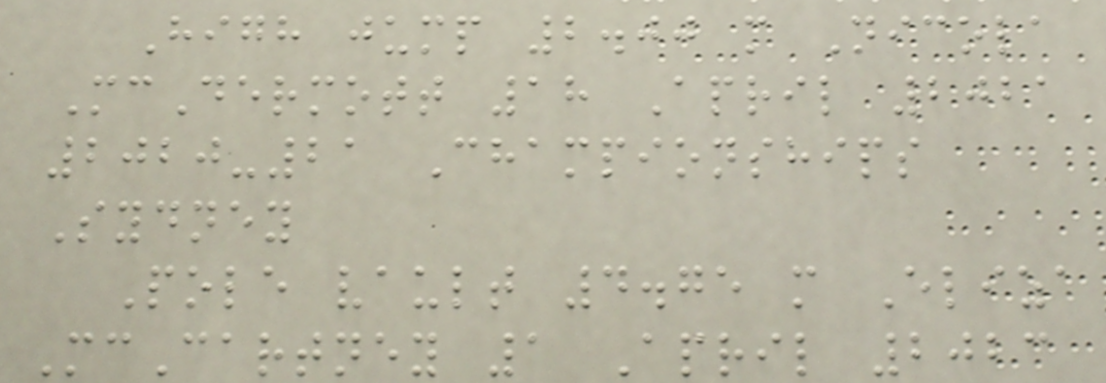High jump 2.00 m Nicola
McDermott 18 April 2021
2020-21 Championships
Sydney
Pole vault 4.75 m Eliza
McCartney 1 April 2023
